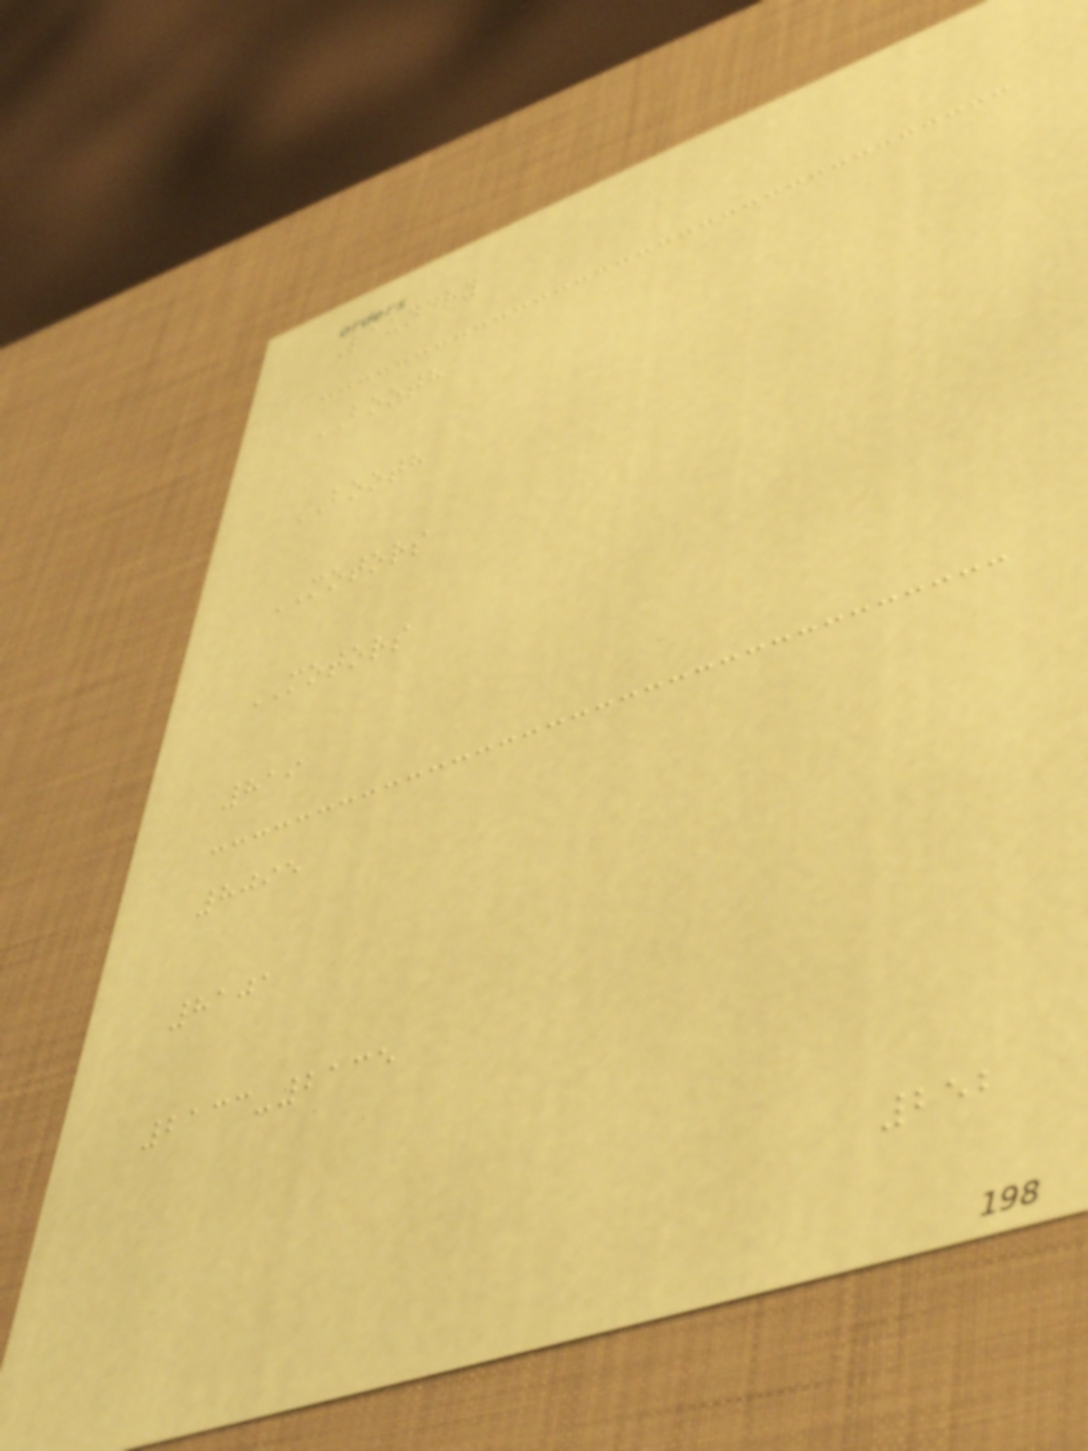Laundry
BOOTH
BOOTH
MOTORS
MOTORS
819
8095
8101
2133-2135
252
